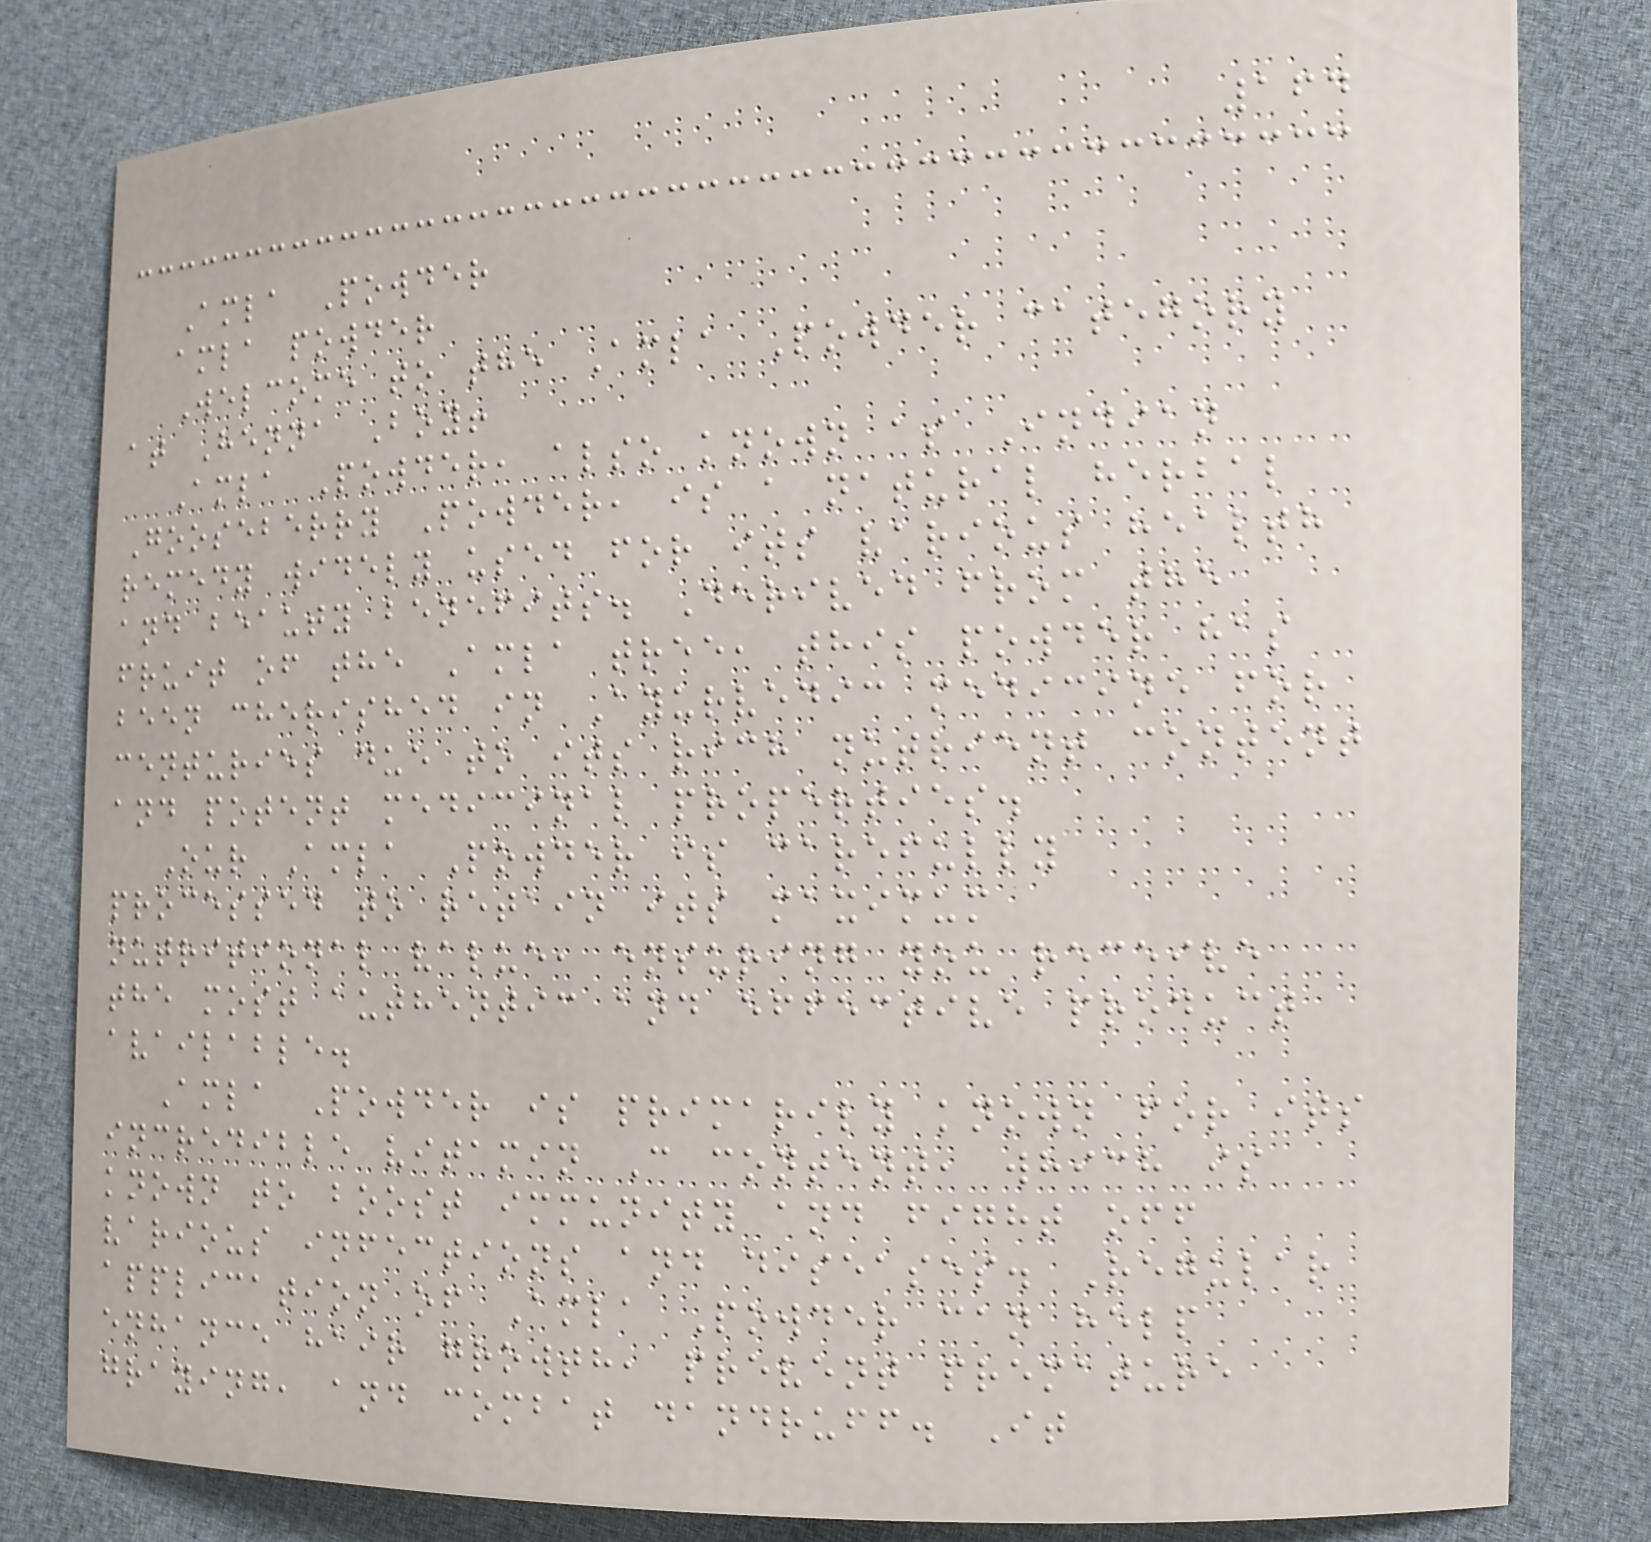164
Amla Powder
amla powder
Welcome to the Amla Powder category
at Henna Boy!
Amla Powder, also known as Indian
Gooseberry Powder, is a natural herbal
remedy widely used for its various health
and beauty benefits. Derived from the
fruit of the Amla tree, this powder has
been cherished in Ayurvedic medicine for
centuries due to its rich nutrient content
and potent medicinal properties.
Our Amla Powder is carefully
processed to retain its maximum
nutritional value, ensuring you receive
the most authentic and effective product
available.
Amla Powder is primarily known for its
incredible vitamin C content, which is
known to boost immunity and fight off
various infections and diseases. Regular
application of Amla Powder can help
enhance hair growth, prevent premature
graying, and combat dandruff. It
